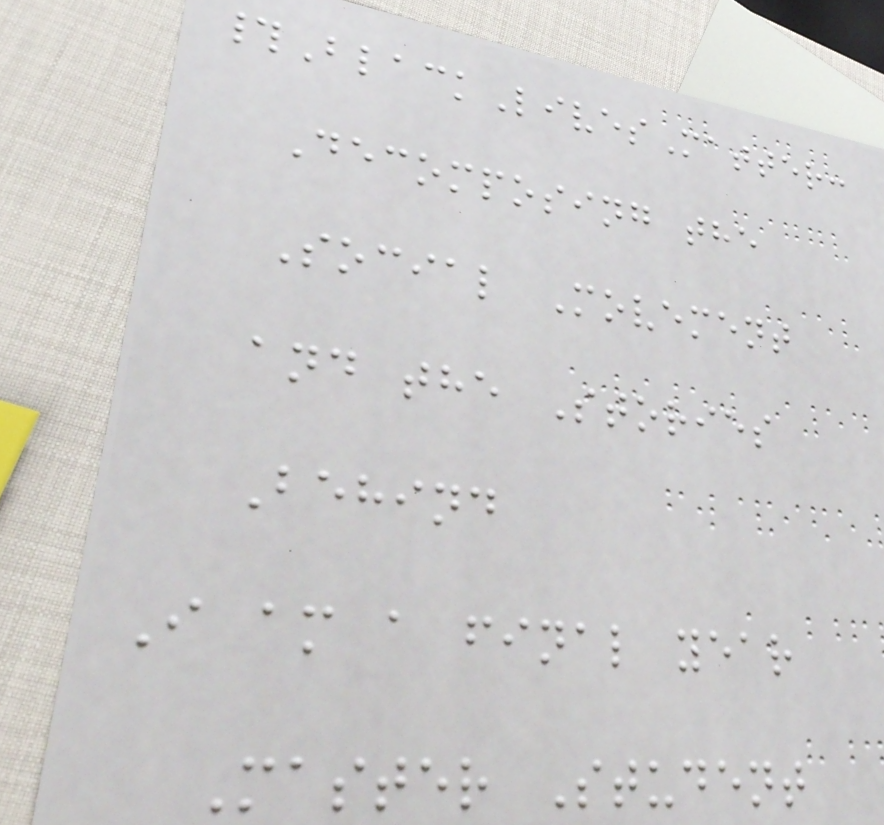#BlackLivesMatter:
Decomposing the
Social Movement
and the Stories
Behind
I am a final year
Master Student
